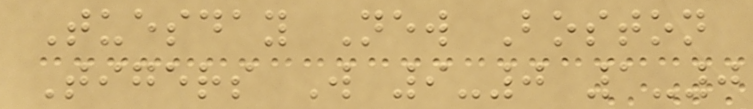Tuesday New Boston
Tigers W 9-0 1-0
